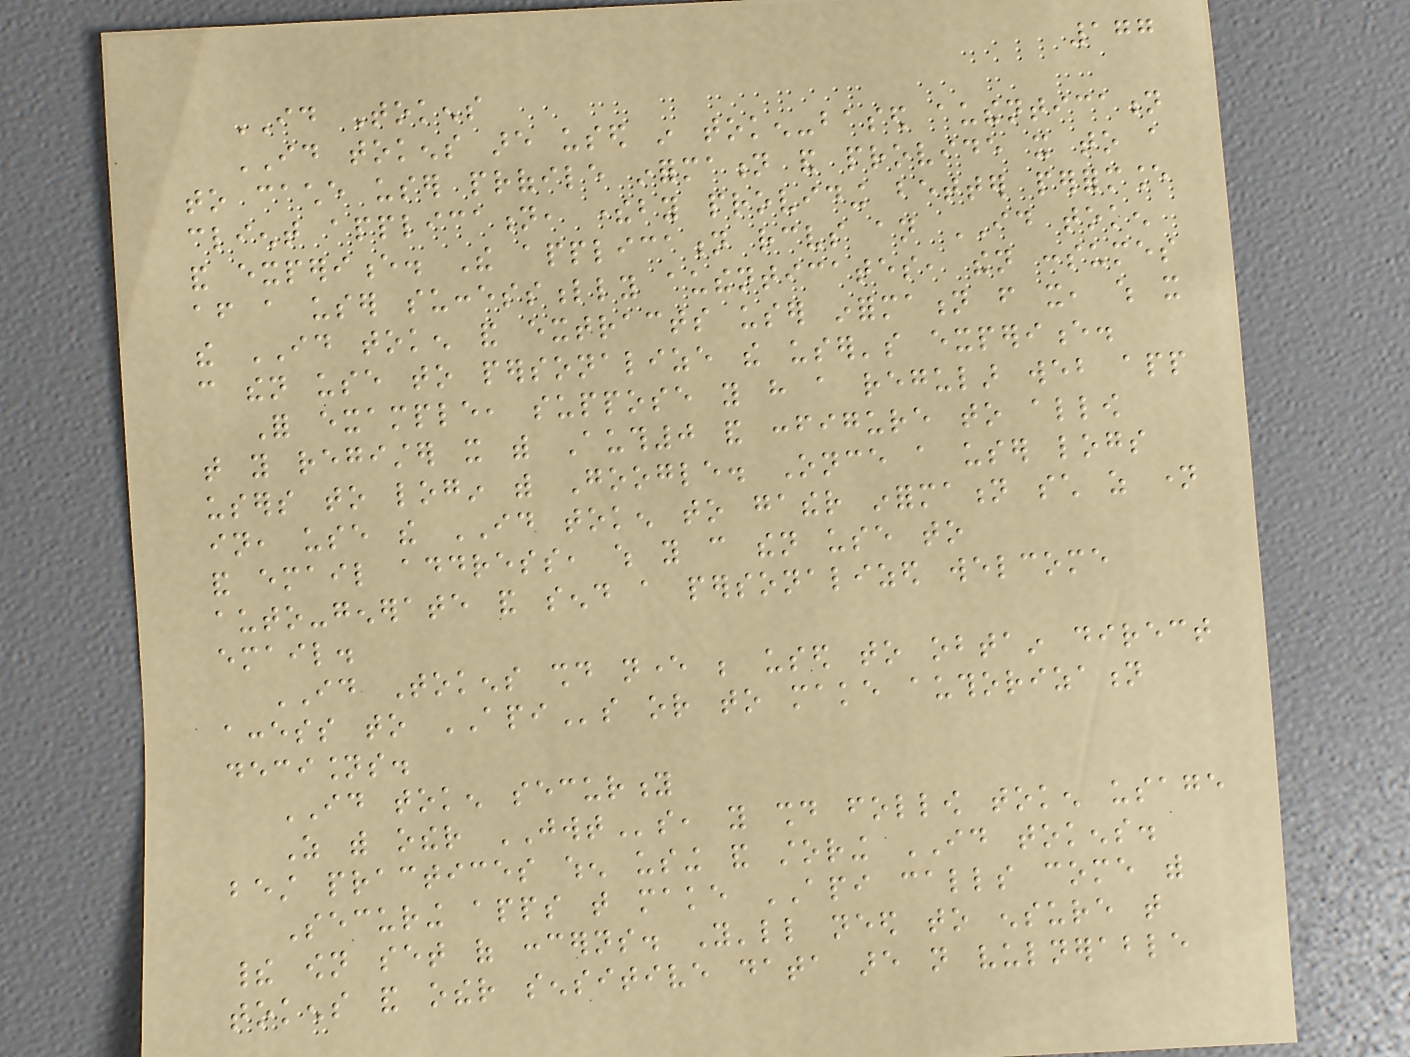177
ID Tokens
ID tokens are used in token-based authentication
to cache user profile information and provide it to a
client application, thereby providing better performance
and experience. The application receives an ID token
after a user successfully authenticates, then consumes
the ID token and extracts user information from it, which it
can then use to personalize the user's experience.
For example, suppose you have a regular web app
that you register it with Auth0 and configure to allow
users to login with Google. Once a user logs
in, use the ID token to gather information such as name
and email address, which you can then use to
auto-generate and send a personalized welcome
email.
ID Tokens should never be used to obtain direct
access to APIs or to make authorization
decisions.
ID token security
As with other JWTs, you should follow token usage
best practices when using and storing ID tokens.
Securing apps that make API calls come with
their own set of concerns. You'll need to ensure that
tokens and other sensitive data are not vulnerable
